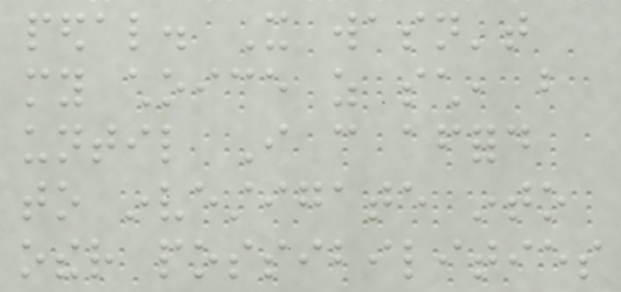pedal. It wasn't
my choice as such, but
until I can afford
to investigate into
other possibilities
